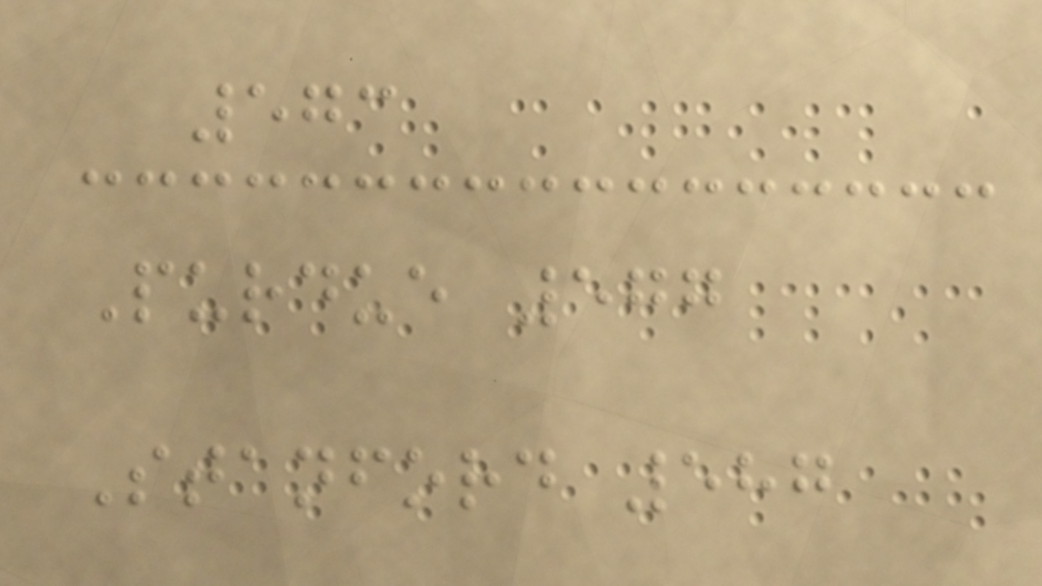573
Purdue 577
Stanford 587
